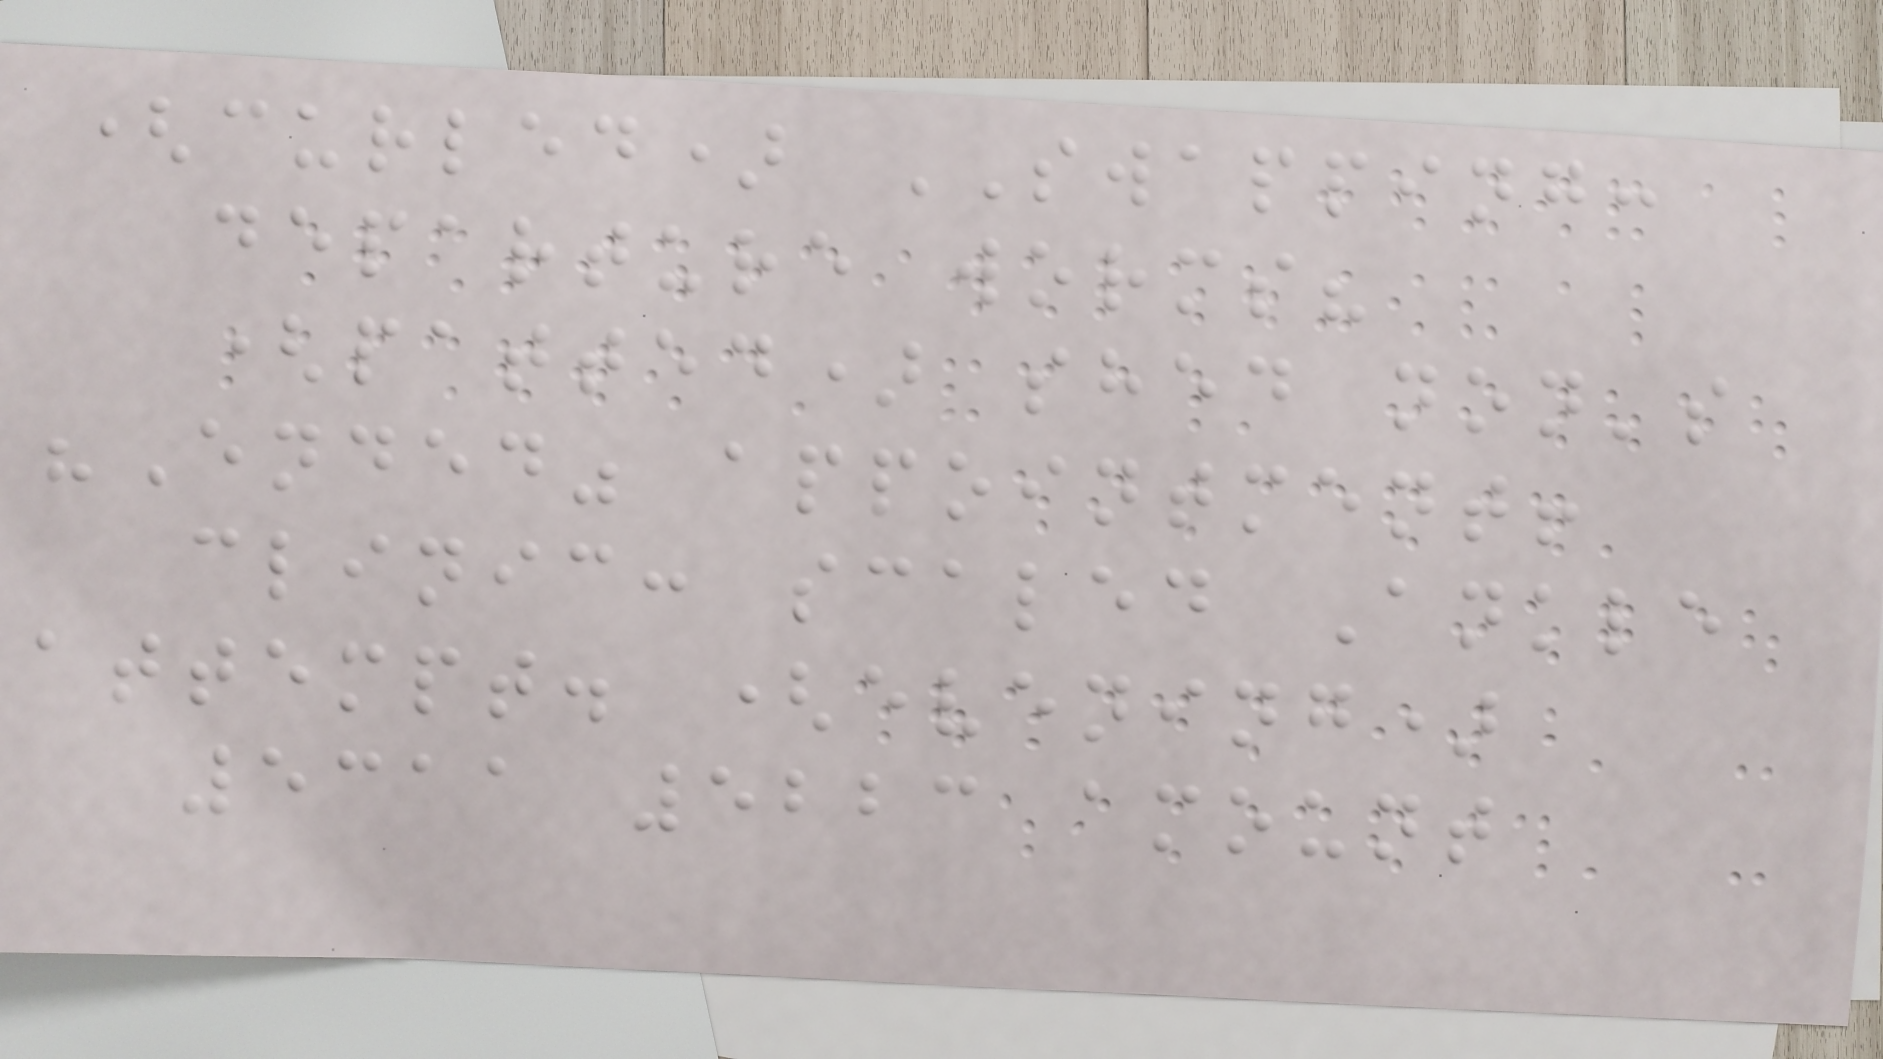(curled) SWAPPING:
departure worms?
(patted) shed non's
"Ended" appointment!
clinic: scaled Ankle
attempt. (evening)
5311 5223 amount
